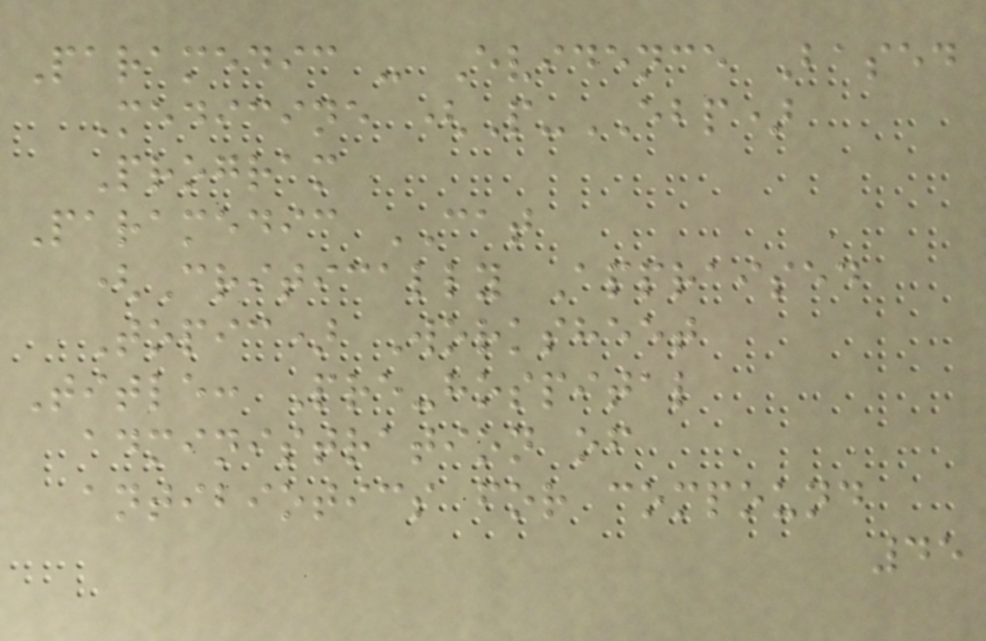Paramedic - Evidence Based
Medicine (P-EBP)
Program
Paramedic CAT
(Critically Appraised
Topic) Worksheet
Title: Pre-hospital
administration of
antibiotics for compound
45
